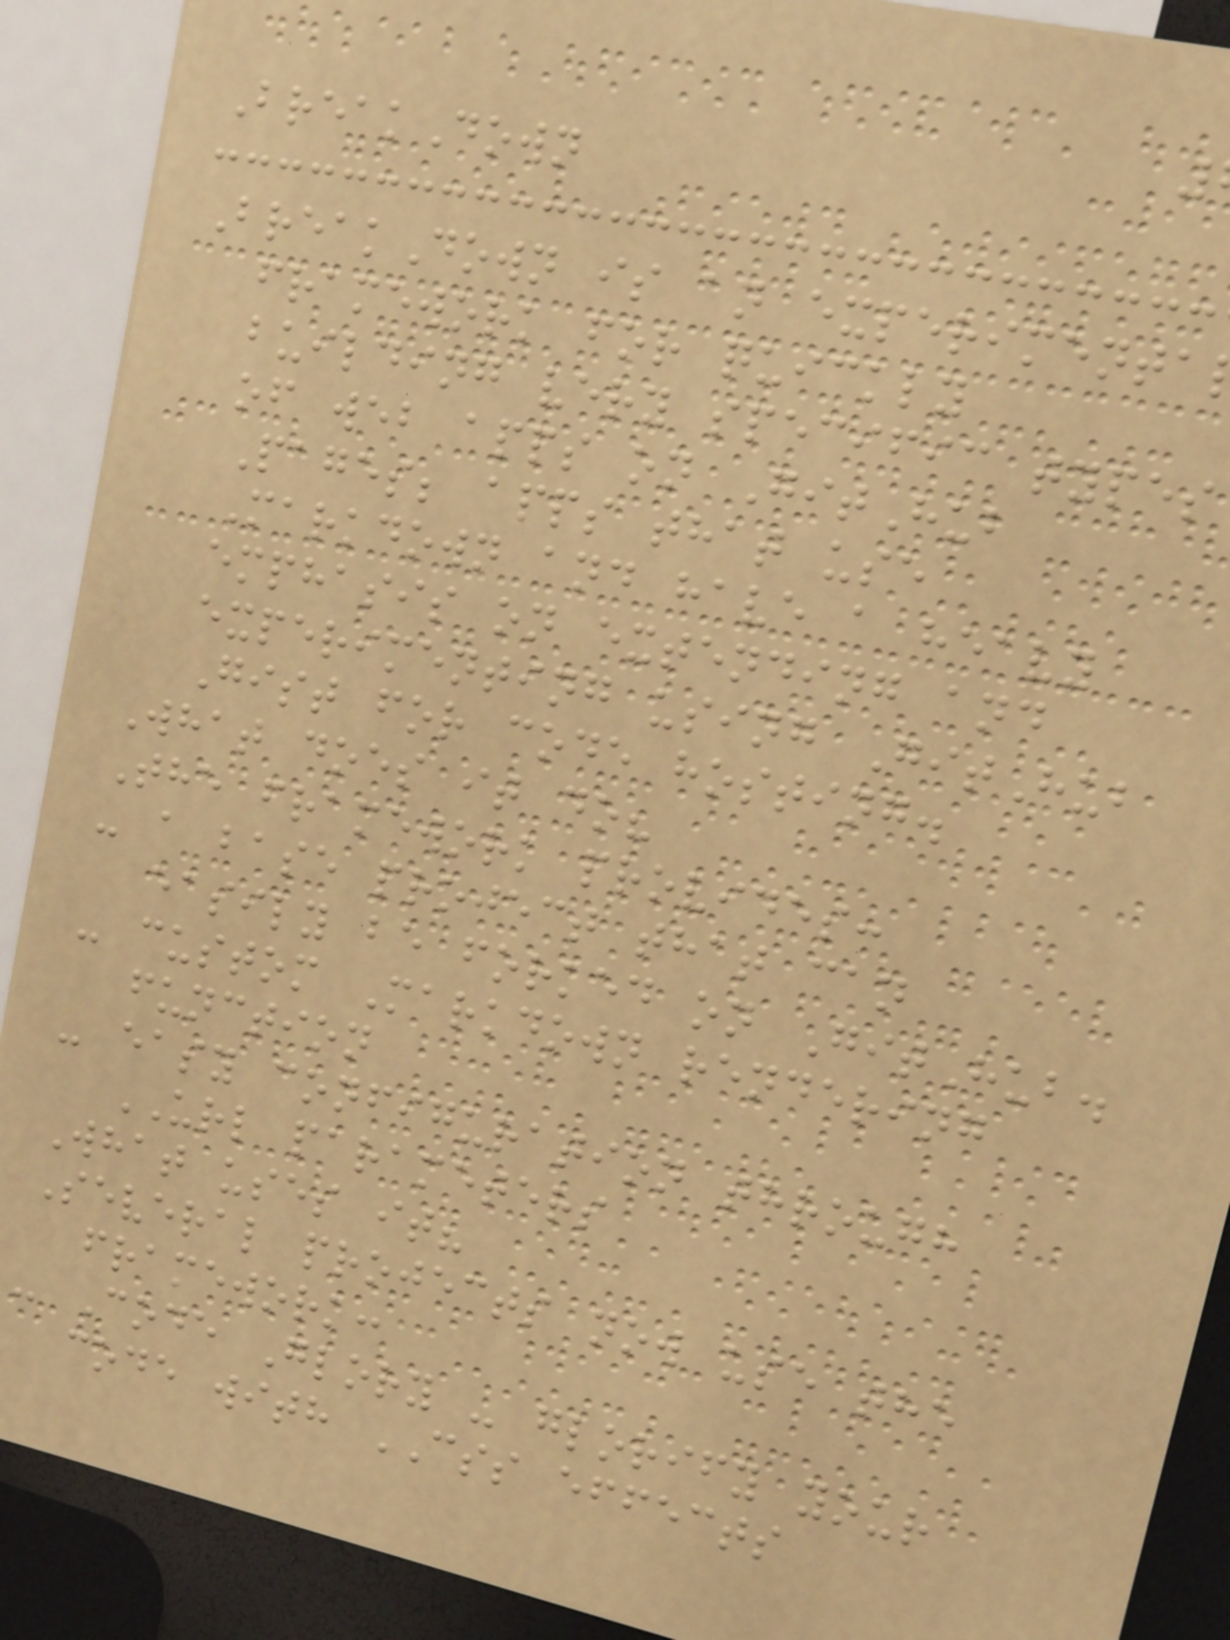BreakDown
BreakDown is an experimenta
framework for quickly
building very specific types
of web apps on GitHub
Pages; apps that use
Markdown and have a heavy
emphasis on extending and
experimenting using GitHub
Gist for code hosting.
What does it do?
The framework provides:
- a base project that can
easily be forked on GitHub.
- custom Markdown rendering
function
- easy configuration through
URL parameters
What uses it?
Several projects now use the
framework:
- Code Glory - glorify your
code with CSS effects
